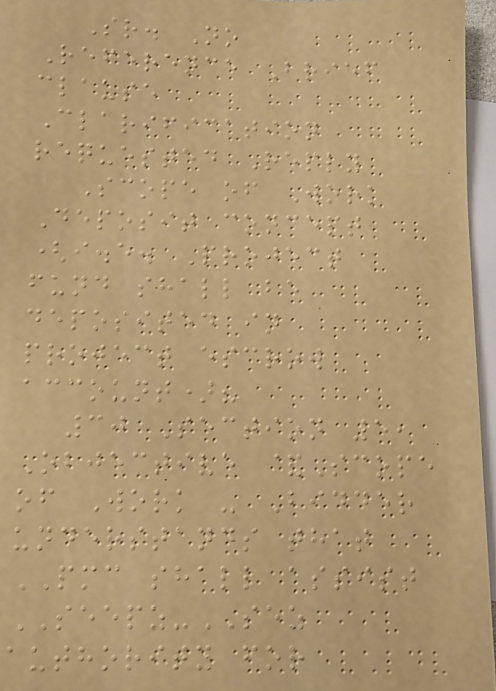Sr. No
Reference Brief
clause
Clarification
requested Reply
Scope of Work
Deposit concept
(i.e. Project
fund shall be
deposited in
project escrow
account)?
30 Section 5,
Objective &Scope
of Work - Bidder
understands that
PMC shall assist
SEEPZ-SEZ
authority for
